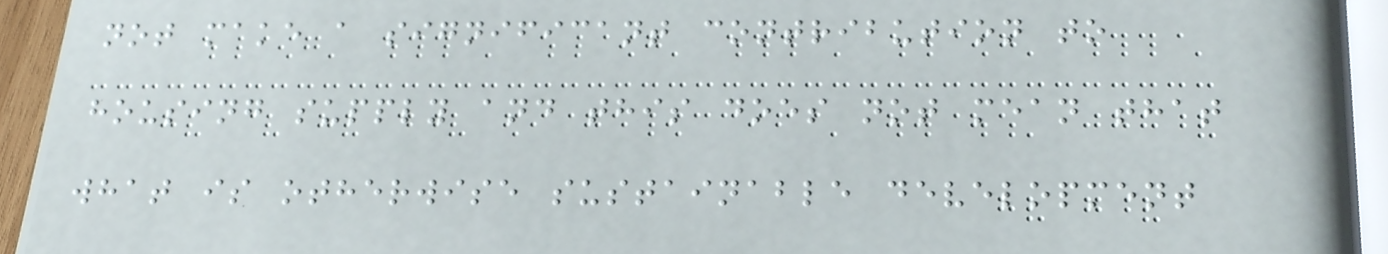not make a significant contribution to
housing supply and this does not mean that
what is otherwise sustainable development
